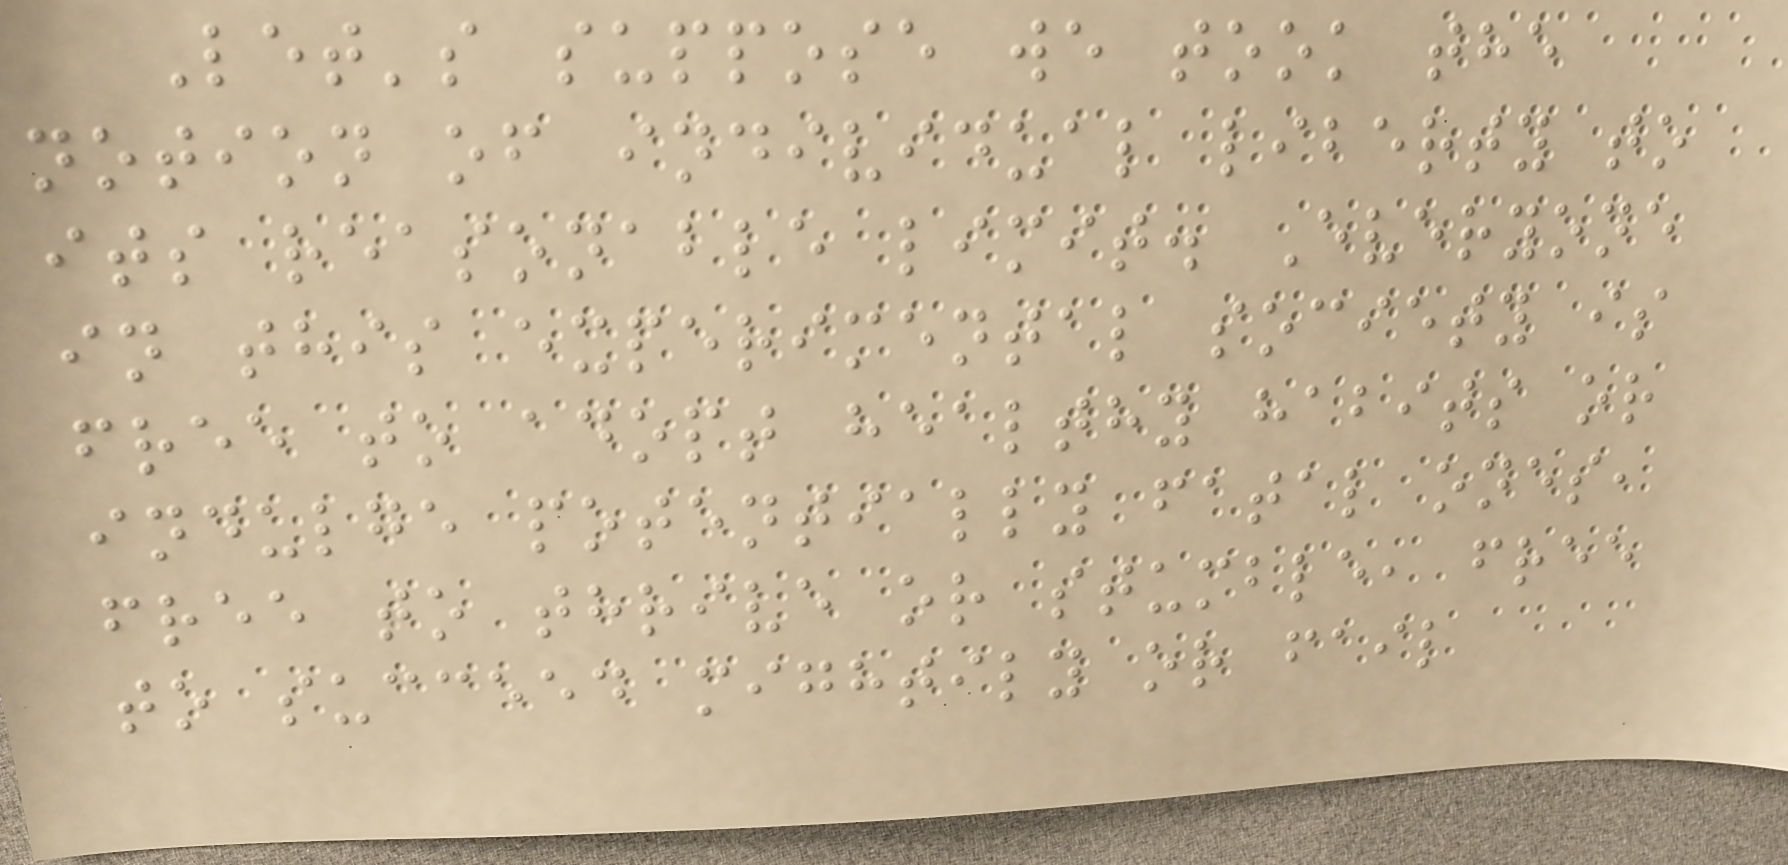Let's suppose we took the
notion of individual liberty to
its reasonable limit. Everyone
in this experimental society is
free to adopt healthy habits or
indulge potentially fatal ones,
free to thrive or stumble, free
to succeed mightily or fail
